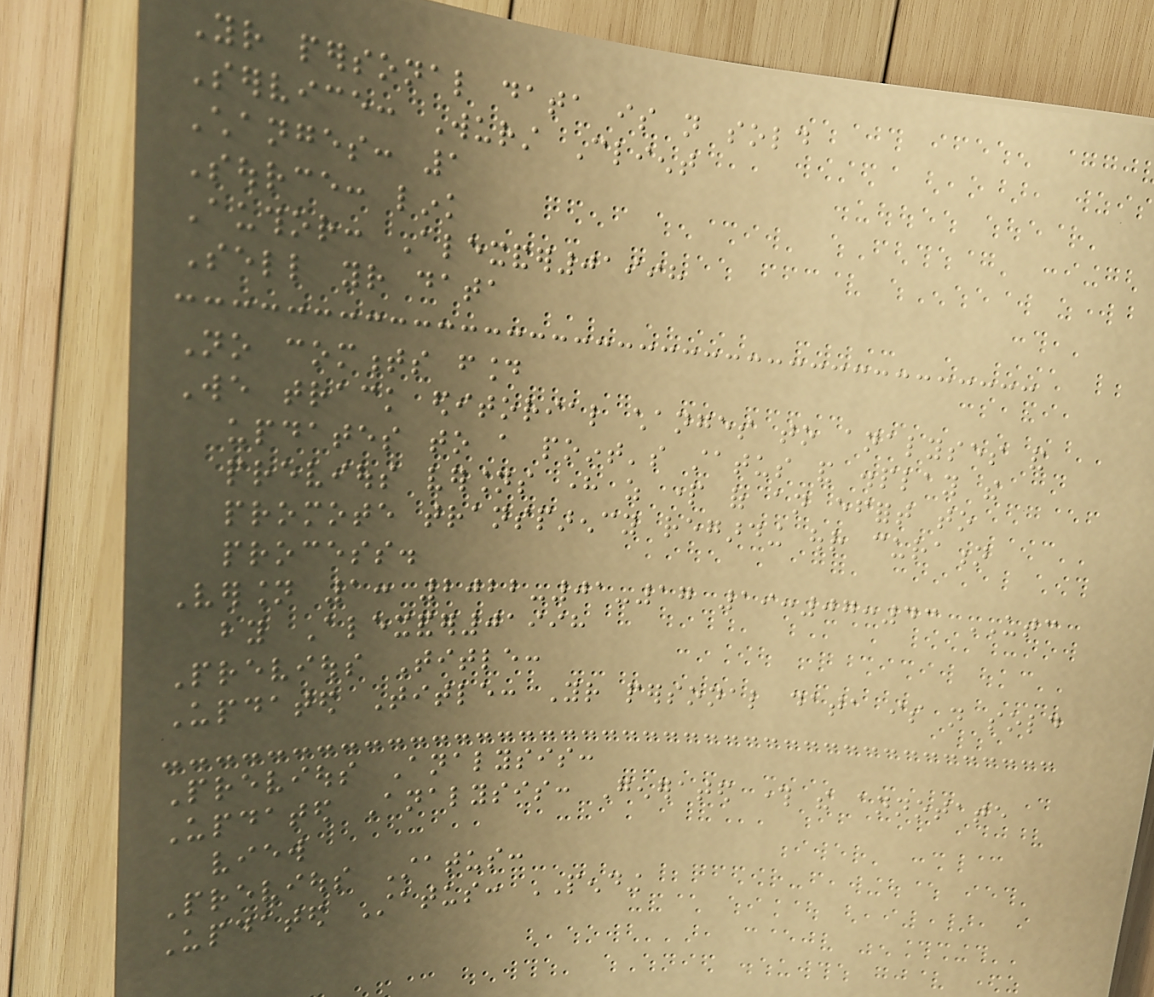Your personal data is not sold
Service: Wurst Client
Changes: 1
Source: link
Author: Alexander01998
Sell your data
No comments found
We track editorial changes to analyses and
updates to a point's status and display the
previous versions here as part of an effort to
promote transparency regarding our curation
process.
Version 1: 2022-01-17 19:07:43 UTC
by Alexander01998
Previous Title:
Updated Title: Your personal data is not sold
Previous Analysis:
Updated Analysis: Generated through the annotate
view
Previous Status:
Updated Status: PENDING
